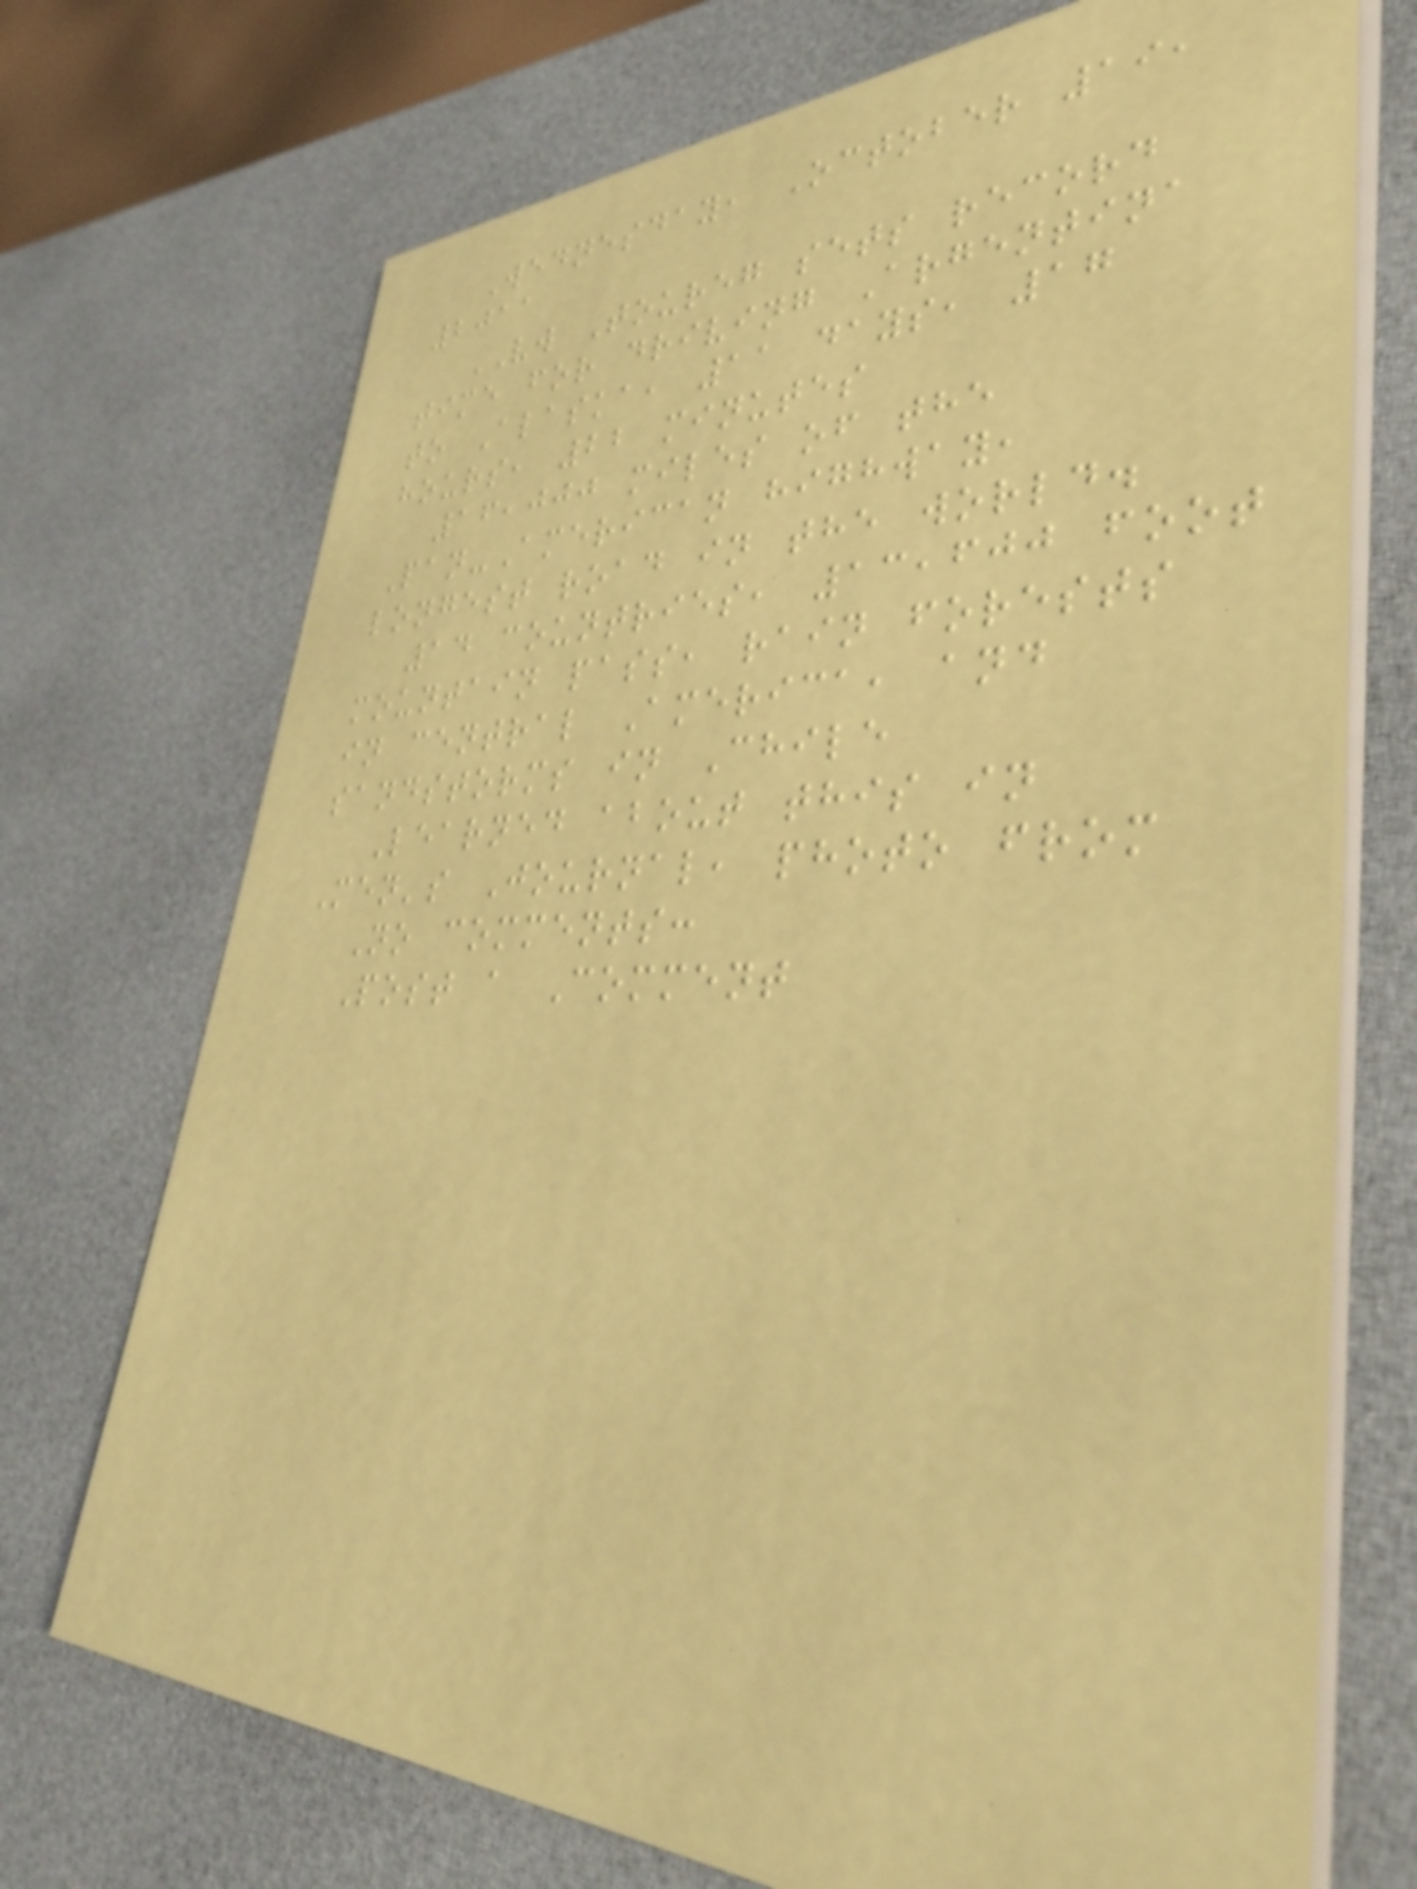Wednesday, October 19,
2011
VW Toureg sets record
time for driving Argentina
to Alaska, 11 days, 17
hours, 22 minutes
16,000 miles of the
Pan-American highway,
longest road in the world.
14 countries, 13,600 foot
mountain pass, rain forests
in central America, and
sandstorms in Chile
Learned about this in
Men's Journal, photo from
No comments:
Post a Comment
